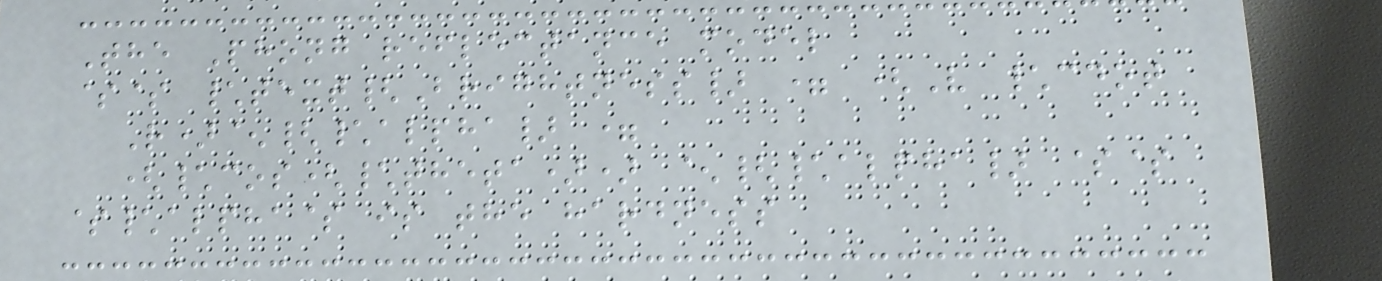The Phong reflectance model
$$ \text{Brightness} = (V \cdot
R)^{\alpha} =
(\cos(\theta)) ^{\alpha} $$
$\alpha$ is the hardness
